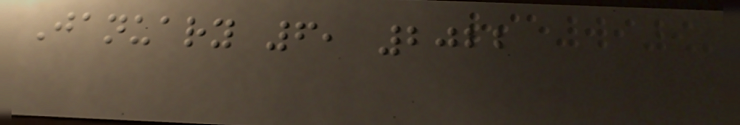January 6, 2022
